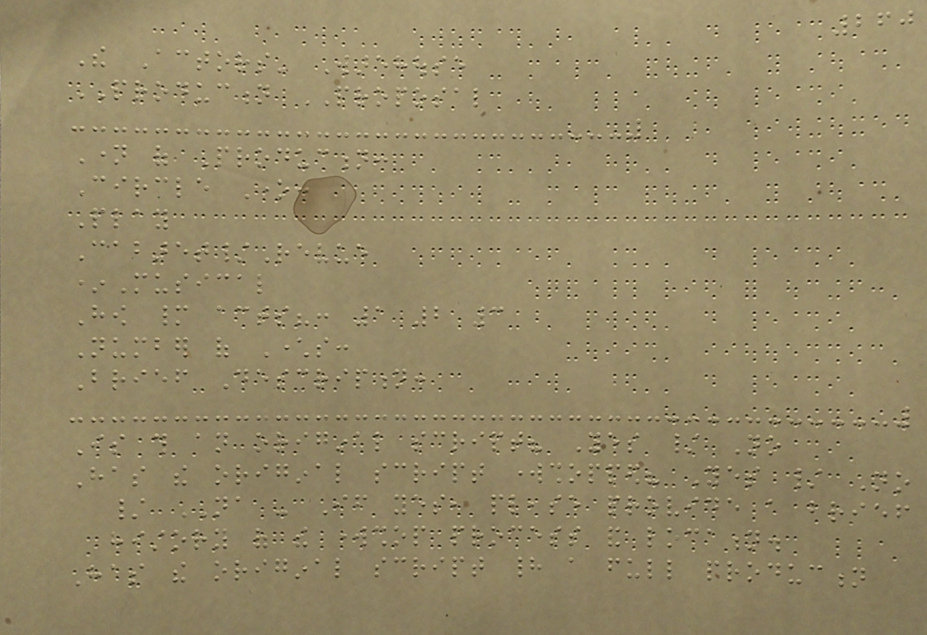260
The Actors' Warehouse
PRODUCTION PROPOSAL
Name of Production:
Circle One:
Play
Cabaret/Revue
*Musical
How many acts?: 1 2 3
Number of Characters:
Brief Description:
Is this an original script? Yes / No
Has the original script workshopped? Yes / No
/ NA - If yes, please provide a brief
history of the workshop process and location.
Has the original script had a full production
